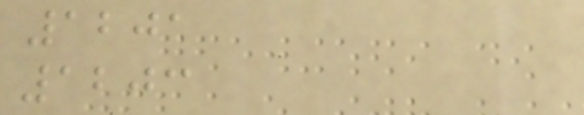1201
1203
